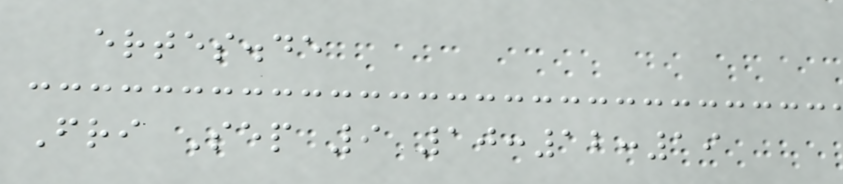ertes.de
Fri Sep 9 10:12:19
